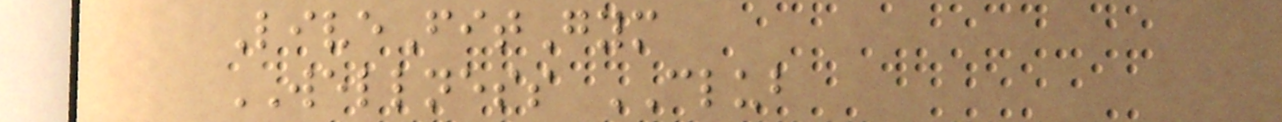LiveFitGym
WELLNESS CLUB
